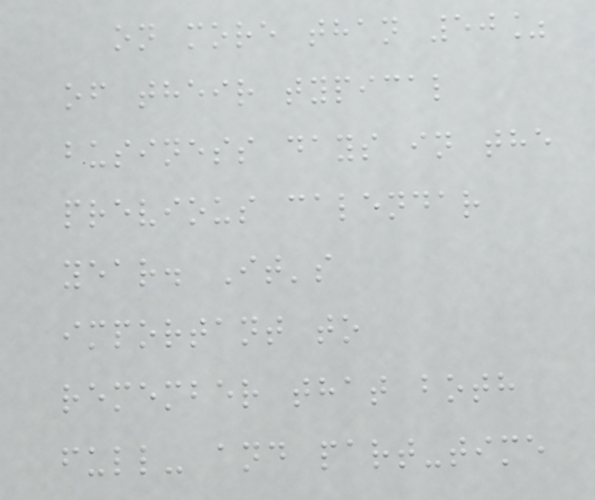on more than 50%
of their typical
business days in the
previous calendar
year. It's
important to
remember that both
full- and part-time
